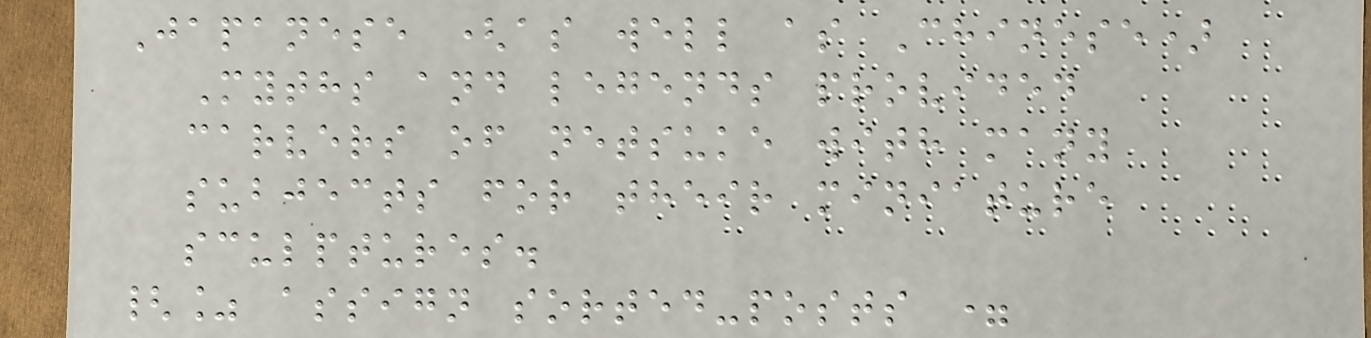Japanese (as well as Chinese)
Myths and legends provided
carvers of netsuke with many
subjects for their miniature
sculptures.
{% assign sorted-posts =
